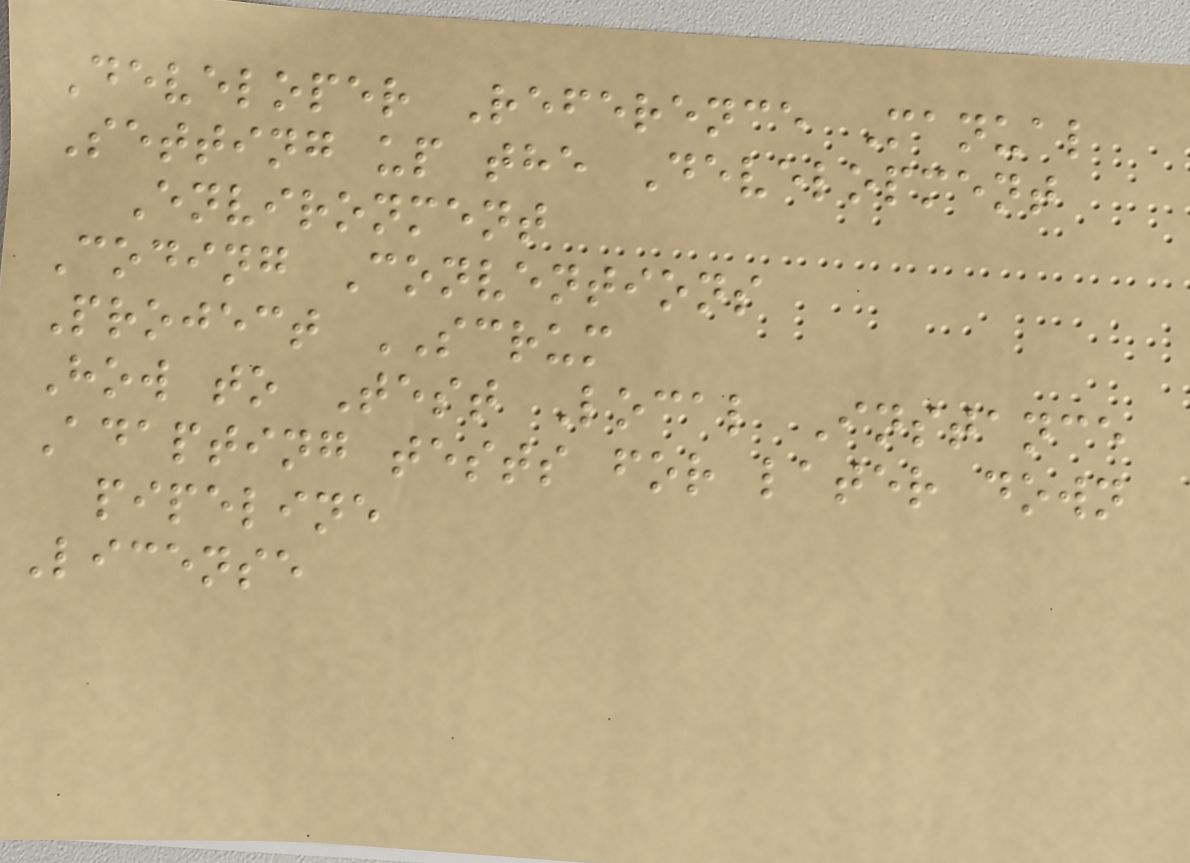Developer Reference Manual
Setting up the Development
Environment
Coding Conventions
Project SCRUM
How to Test Local Instance
Adapting tests for later down
pipeline
License
